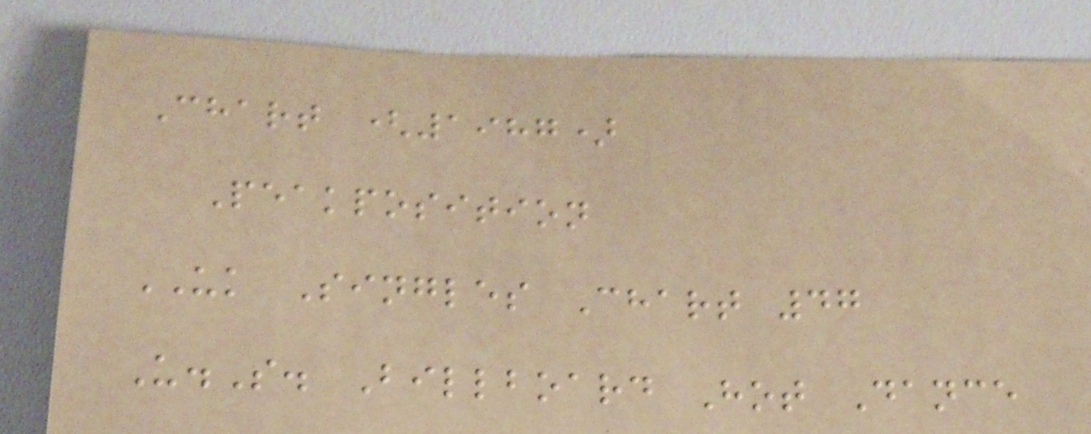Chart (1987)
Peakposition
UK Singles Chart 47
U.S. Billboard Hot Dance
